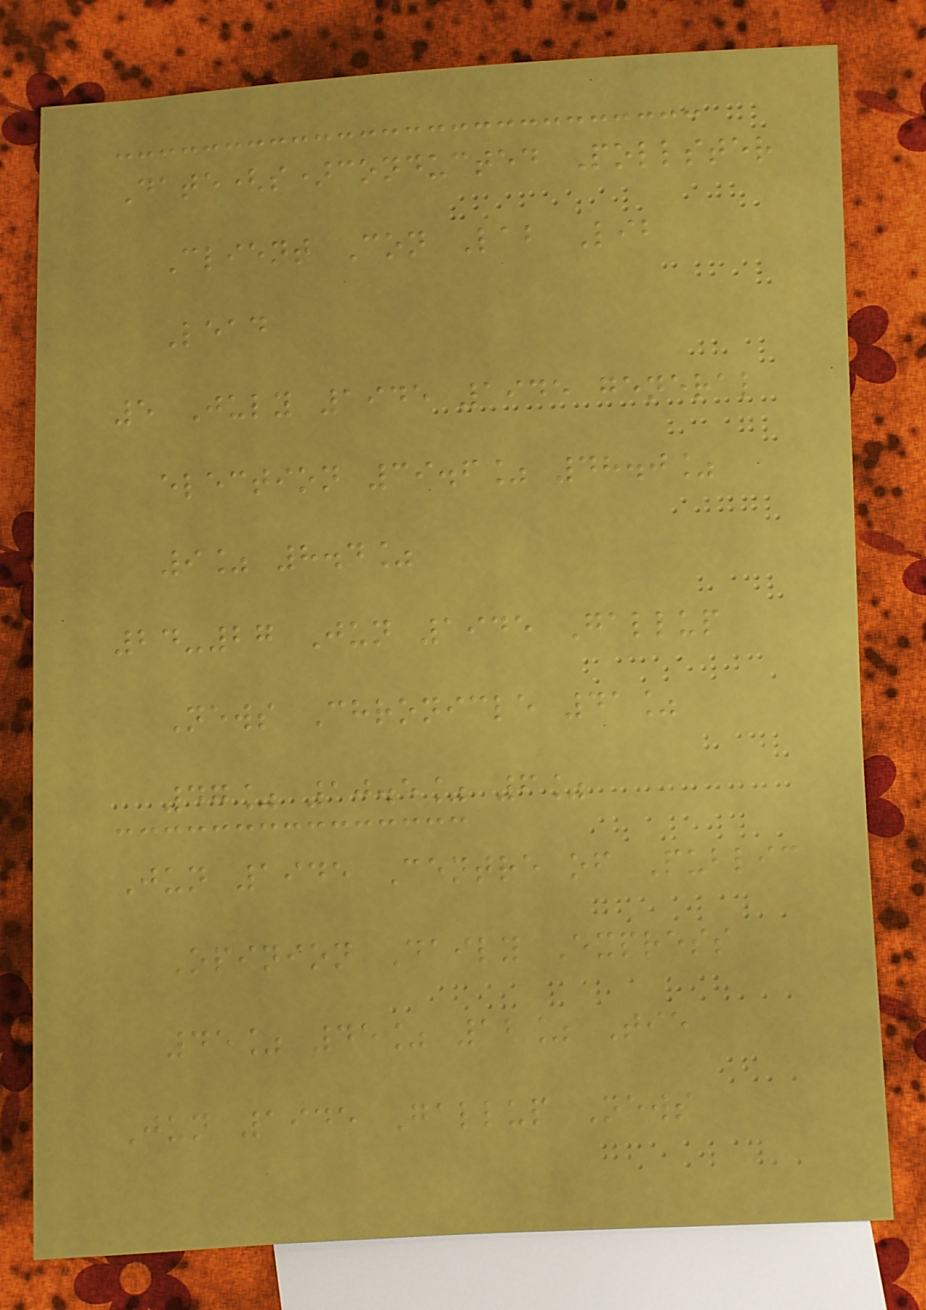Date(s)conducted Pollster
Client Con Lab Lib
Lead
5 July 1945 1945 general
election 39.6% 48.0%
9% 8.4%
24-27 Jun 1945 Gallup
News Chronicle 41%
47% 10.5% 6%
Jun 1945 Centre of Public
Opinion Daily Express
45% 45% 12% Tie
Jun 1945 Gallup News
